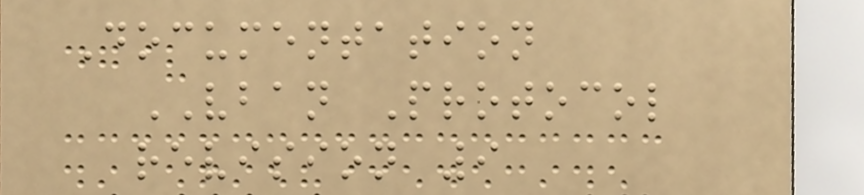Documentation
VBAN Protocol
revision 9
